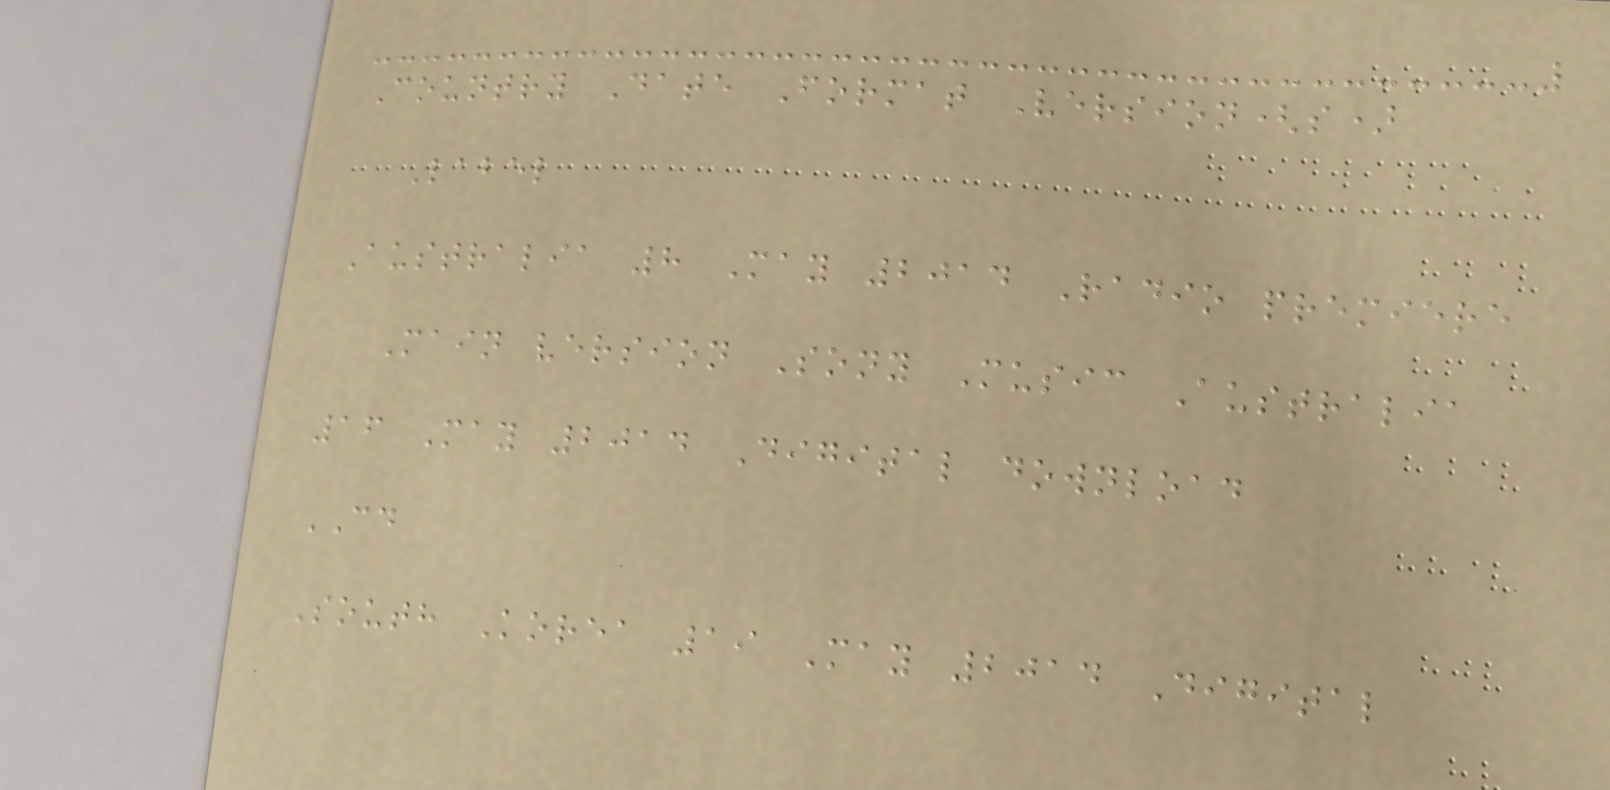Country Date Format Version(s)
Label
Australia 8 May 2014 Radio premiere
Main version Sony Music Australia
16 May 2014 Digital download
CD
South Korea 19 May 2014 Digital
